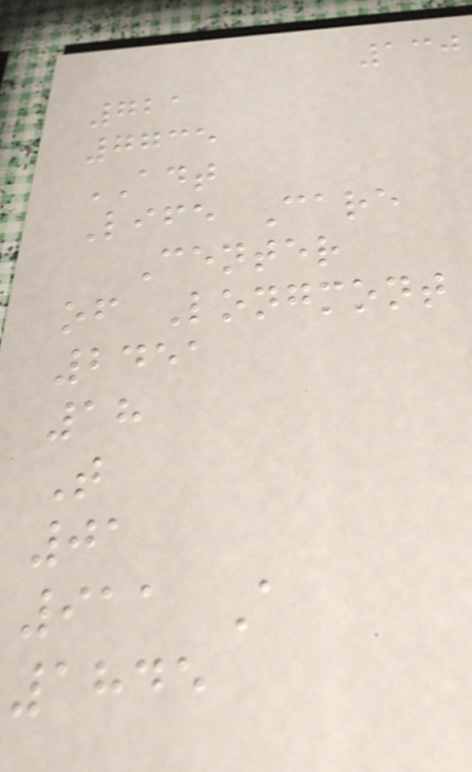130
721
7735
ADT
Life Care
Center
of Longmont
2451
18
T
01
911 A
1845
